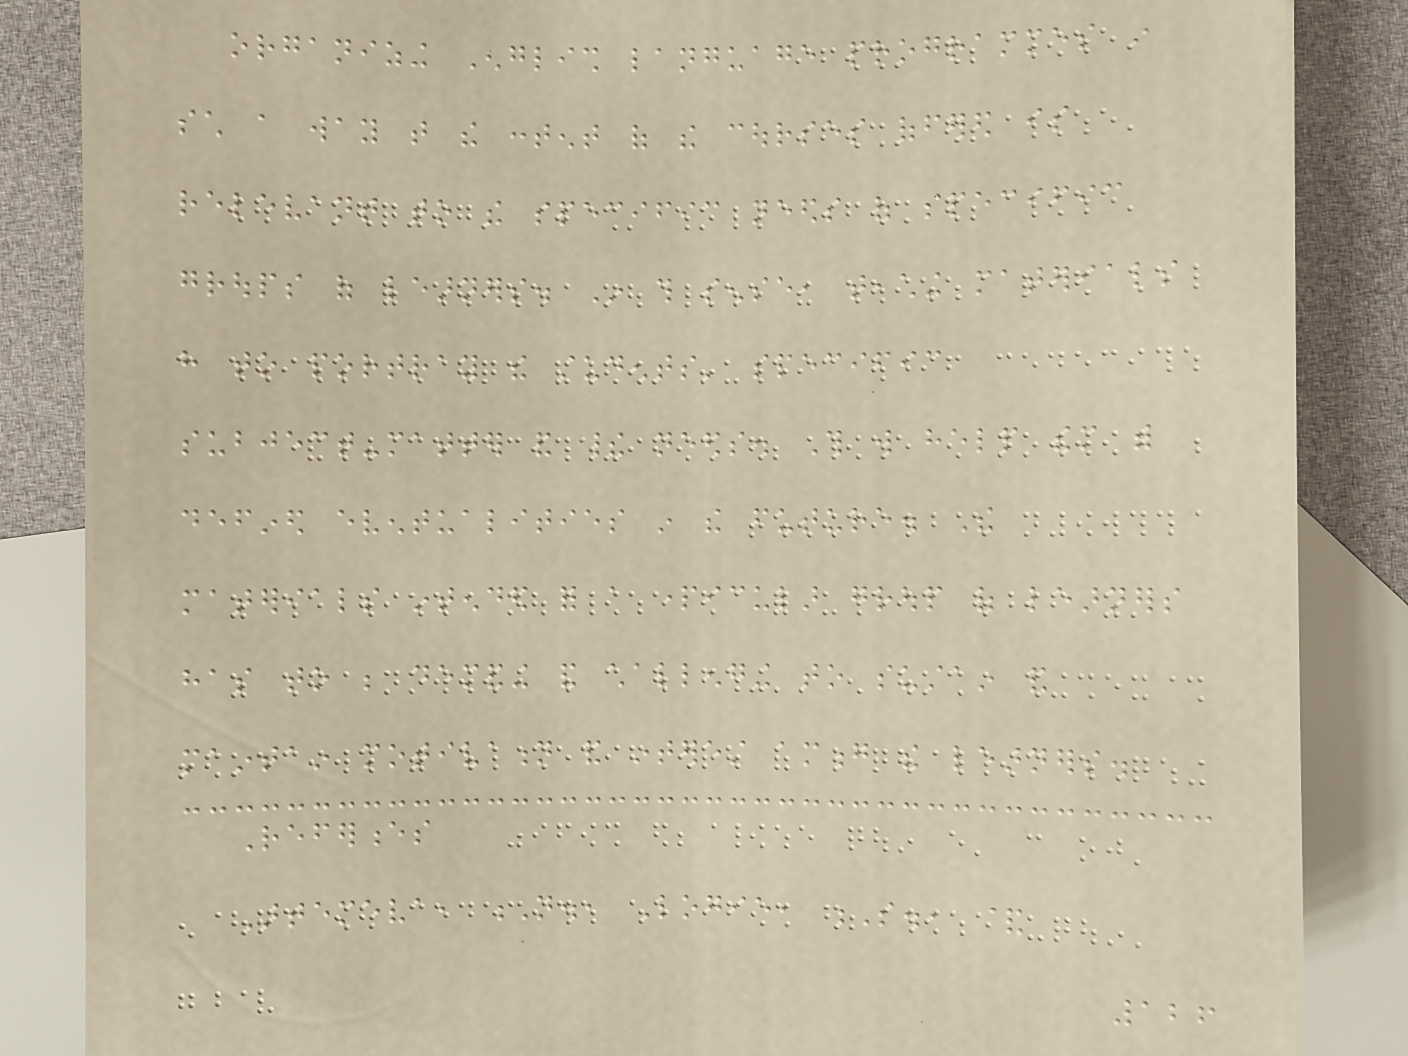organizing English language programmes in
such a way that the content of the courses offered is
relevant to the specific needs of specific
groups of learners. In this sense, teaching materials
have to portray the students' specific
subject-matter and their needs. This will help them with
defined eventualities in the future. The
materials intended for a particular group of learners
has to be demanding and challenging to sustain and
maintain motivation and interest among the learners.
References
Artemeva, N., Logie, S., &
126
